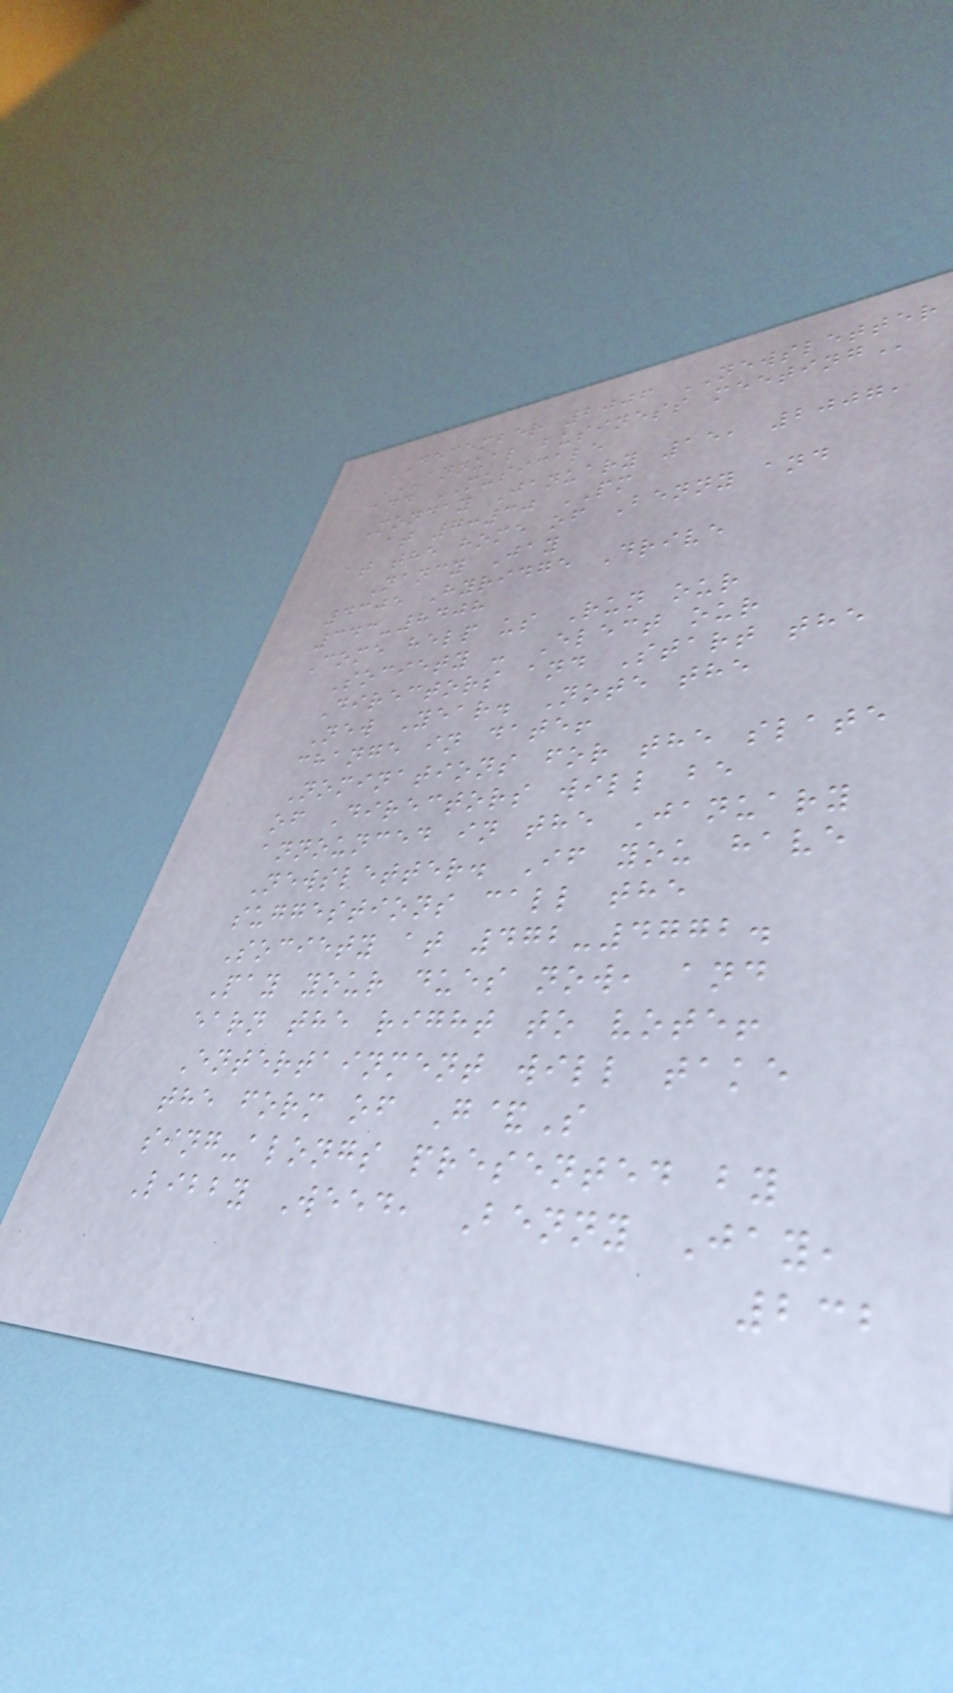DECEMBER 2006 NEWSLETTER
ANNUAL BUSINESS MEETING
and MUSICALE
Monday January 15, 2007,
at 7:30 PM
at the home of Benny and
Nancy Jay
4305 Hyridge Drive
343-8408
Come help us Run our
Society - Elect our
Directors and Start the
New Year. Note the
change in date!
Nominations for the slate
of Directors will be
announced in the January
Newsletter. If you have
suggestions call the
Society at 472-4772.
Pay your dues now, and
earn the right to vote!
Entertainment will take
the form of G&S
sing-alongs presented by
Libby Weed, Benny Jay,
232
